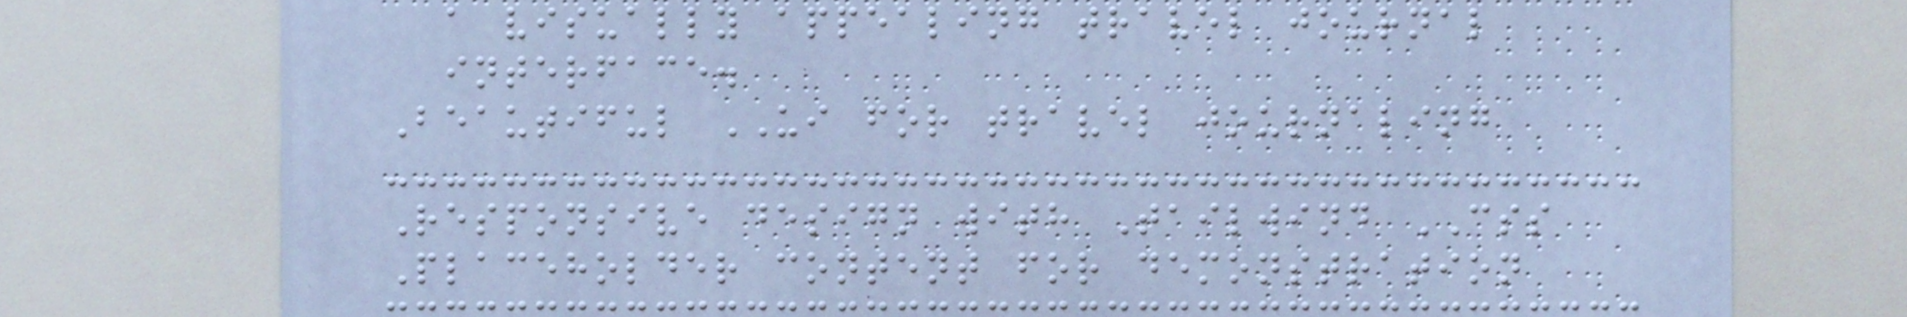a visually appealing travel journal
interface.
Beautiful UI for travel journaling
Responsive design with Tailwind CSS
Placeholder content for demonstration
